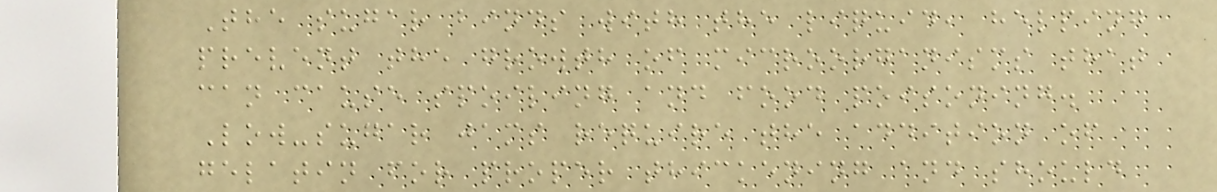The sugar binds with the liquid, helping
prevent the growth of microorganisms that
can cause spoiling and food poisoning.
Low-sugar jams require the addition of
gelatin for proper thickening and should
